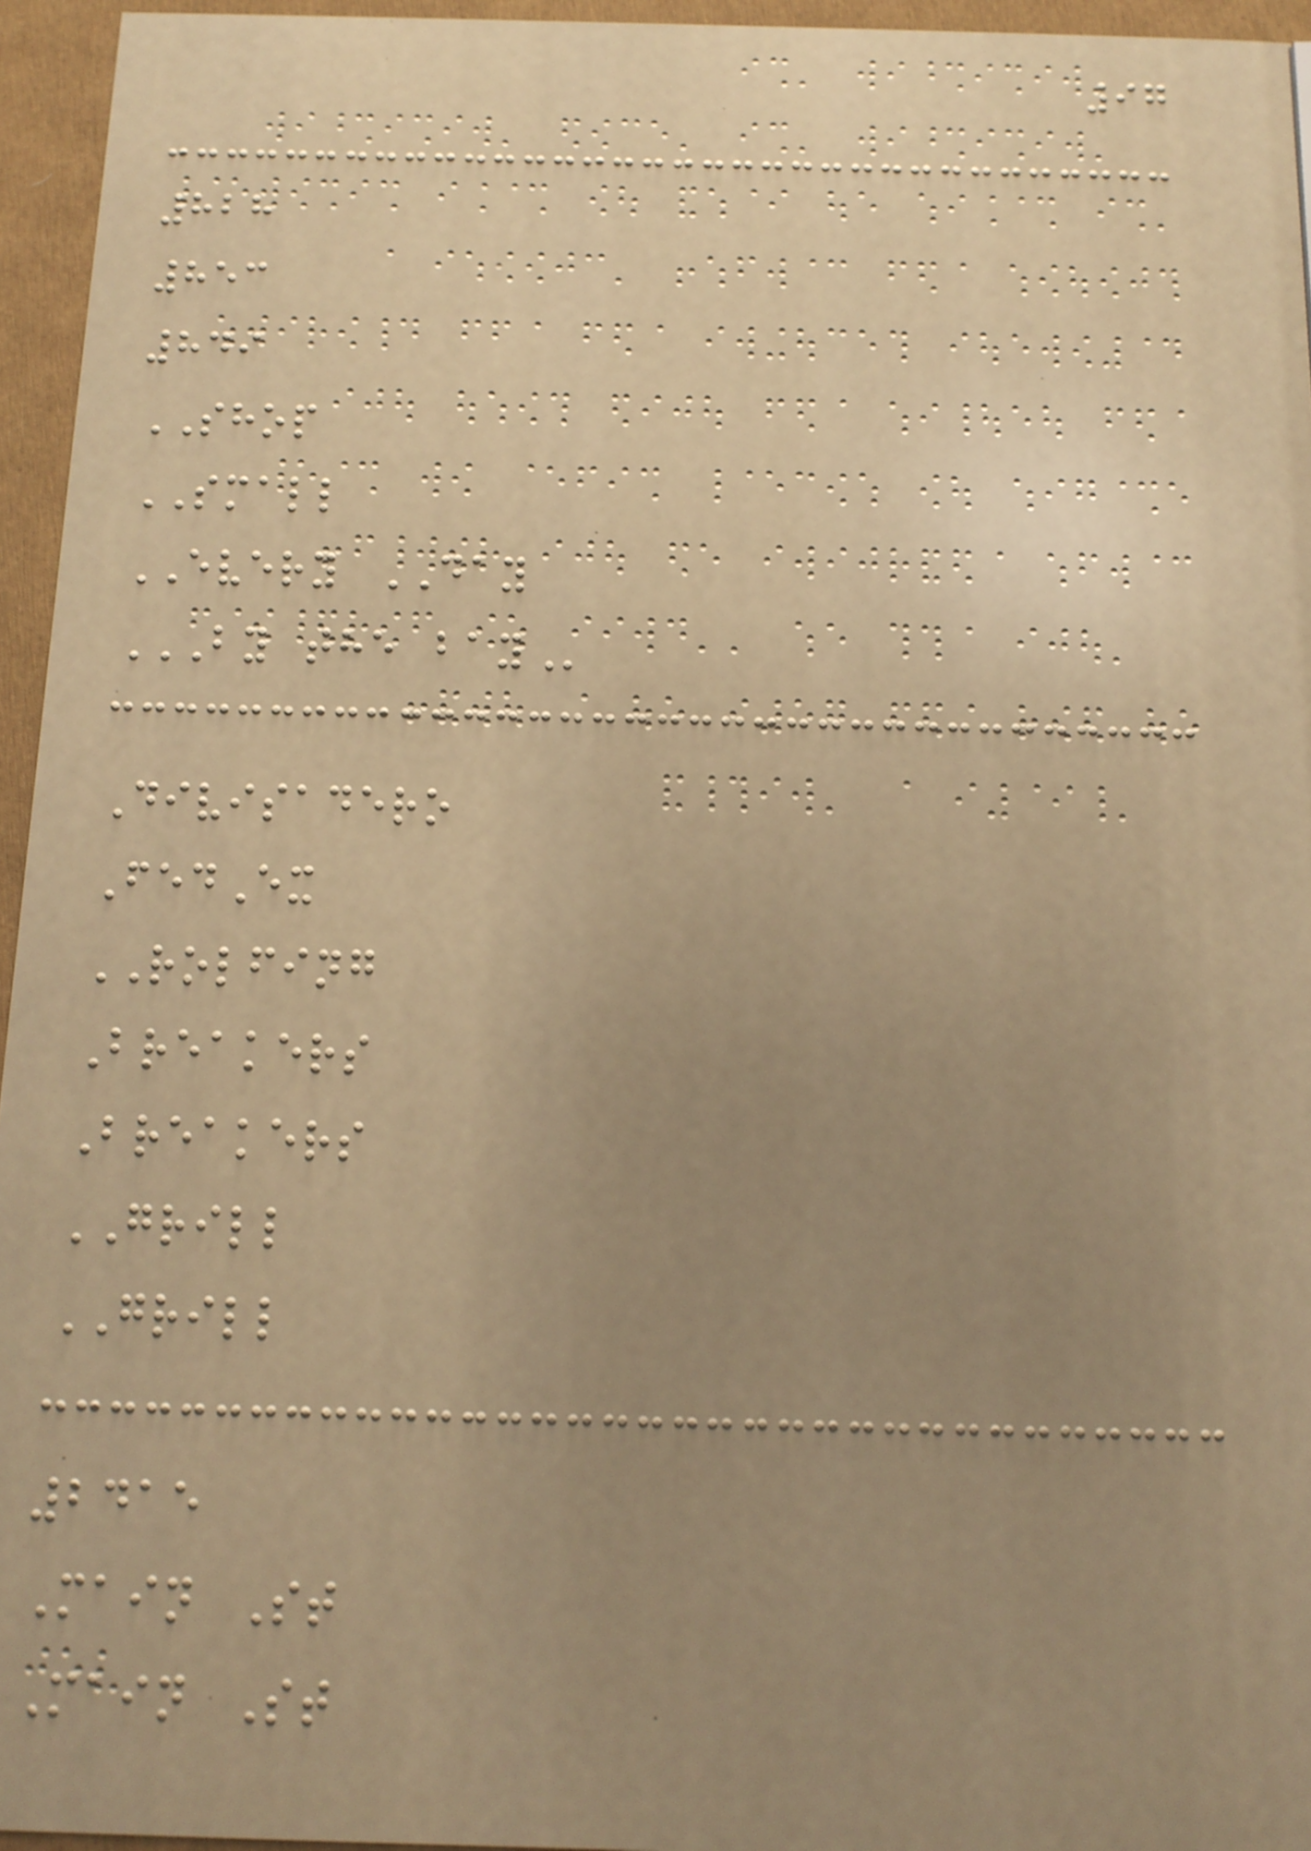97
828
853
849
SHOP
SMALL
EVERY DAY
BY THE BAY
Divisadero
FedEx
ROLFING
Breakers
Breakers
GRILL
GRILL
2415
Main St
Main St
